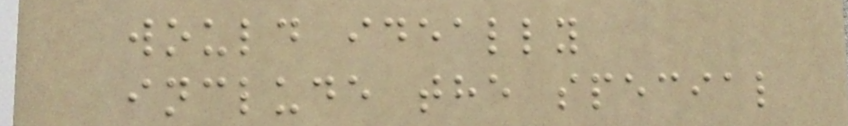would ideally
include the special
